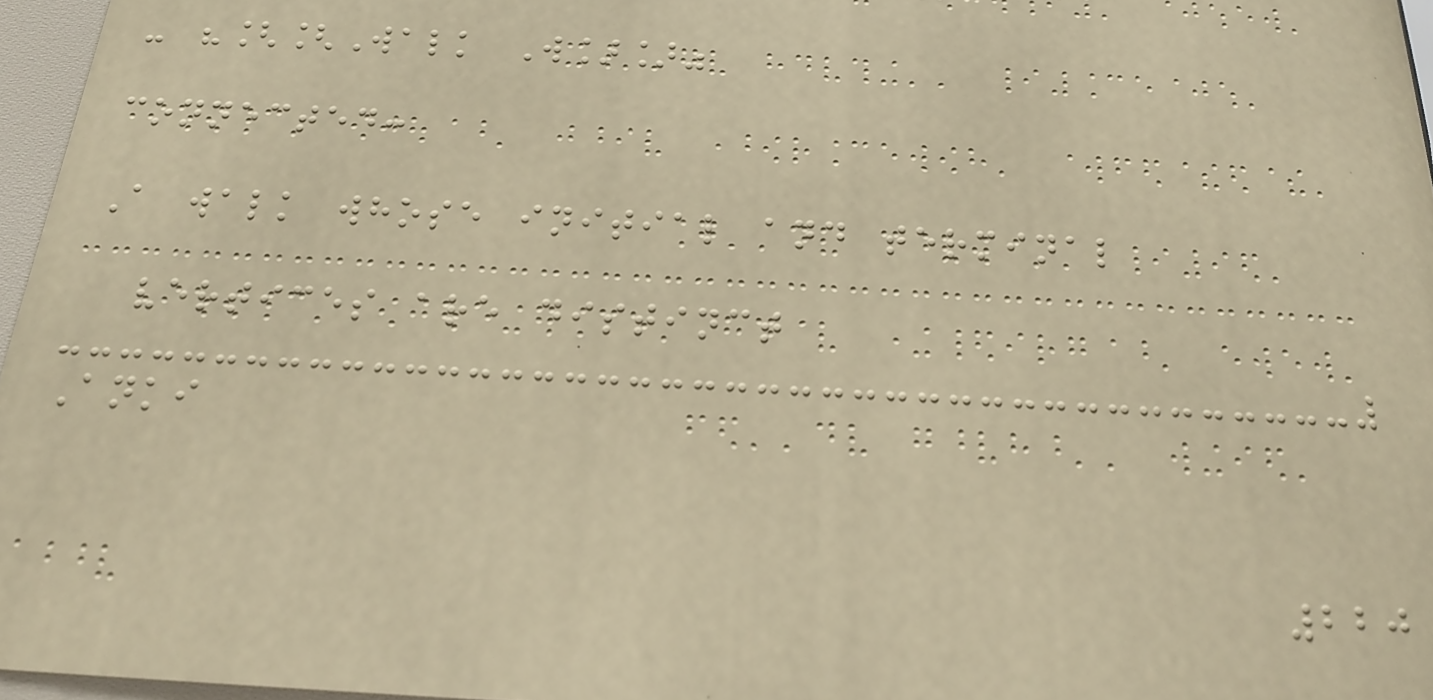- "[[Walk W]]"
connected:
A walk whose initial and terminal
vertices are distinct
Anki
220
